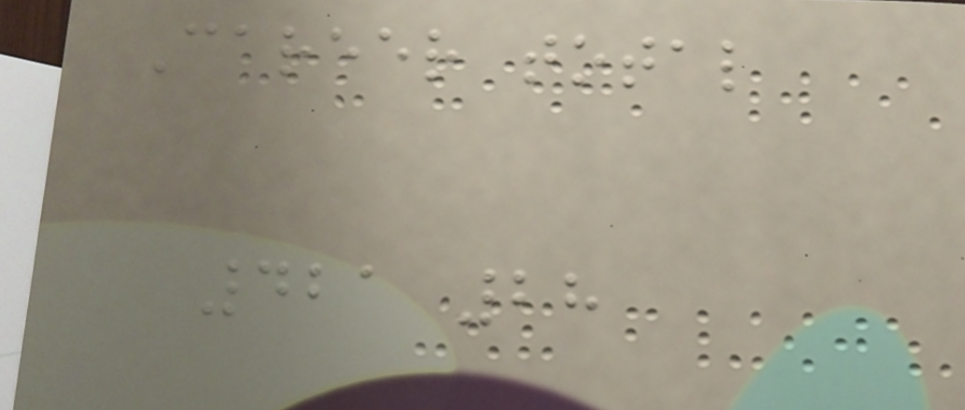Career total
421 28
